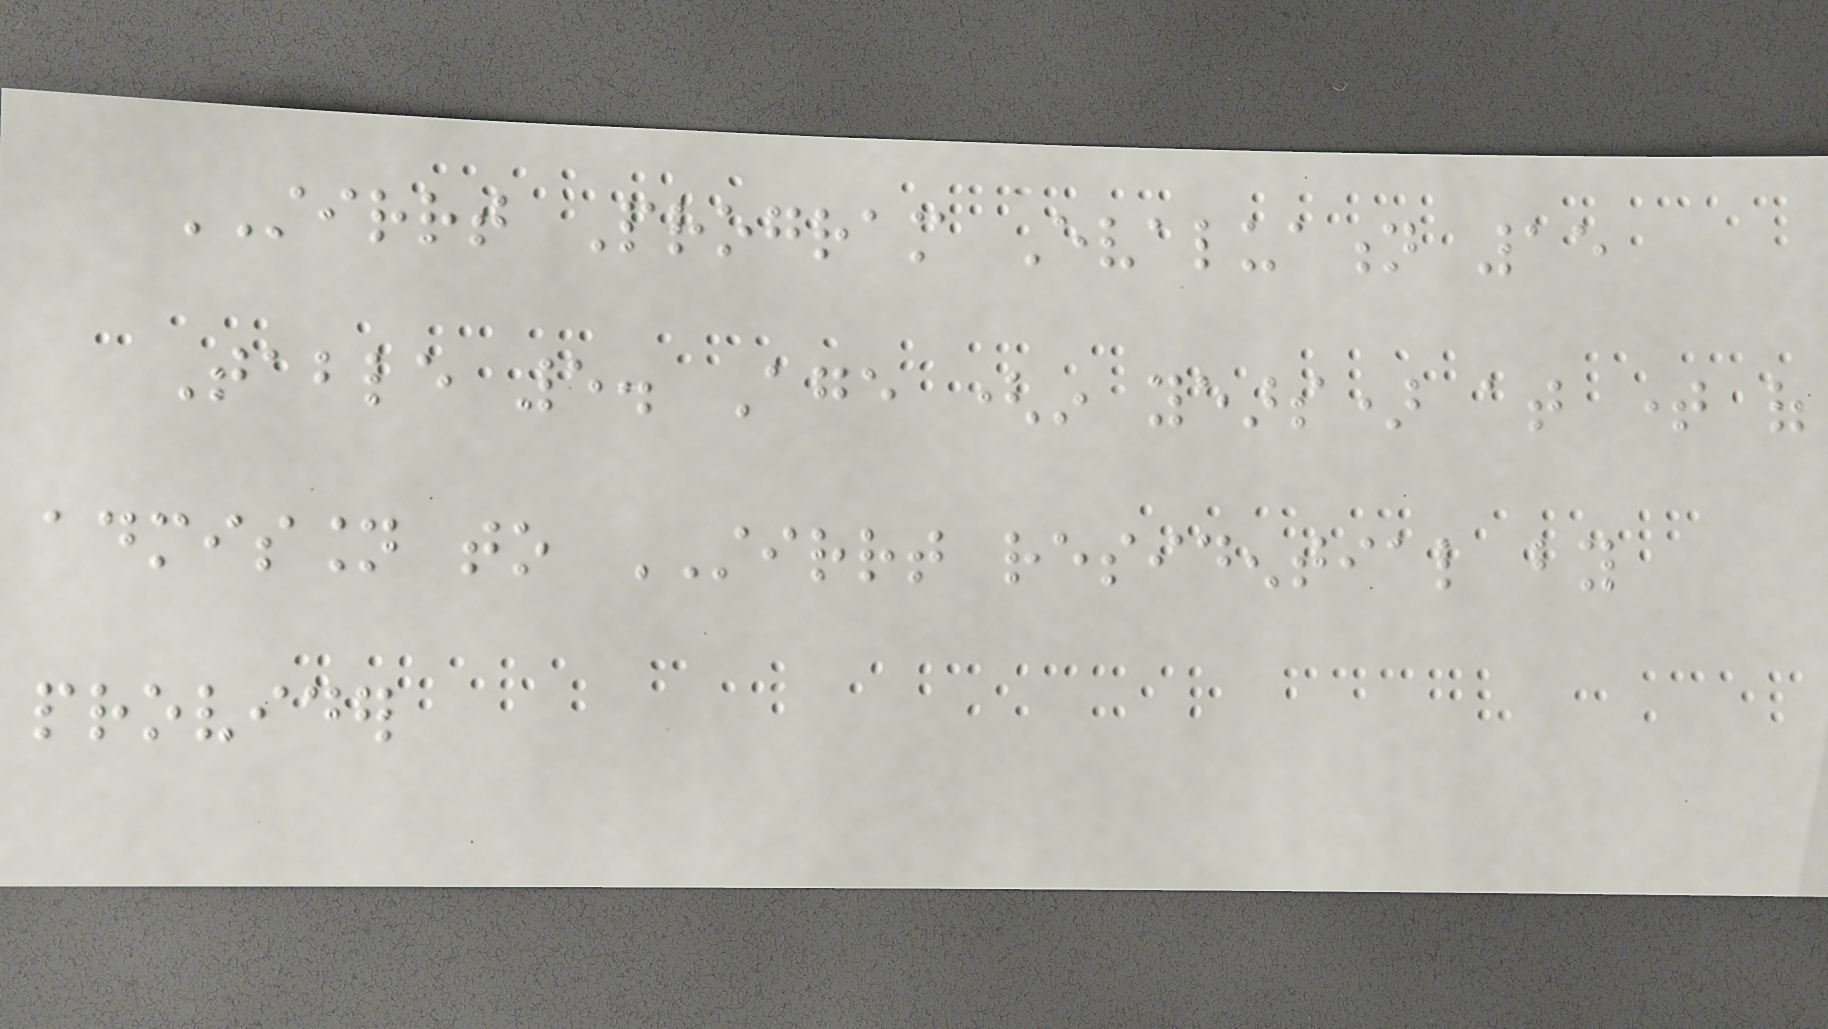STIRRT Program Evaluation 15
Table 5. Age (in years) at time of
admission to STIRRT residential by
provider
